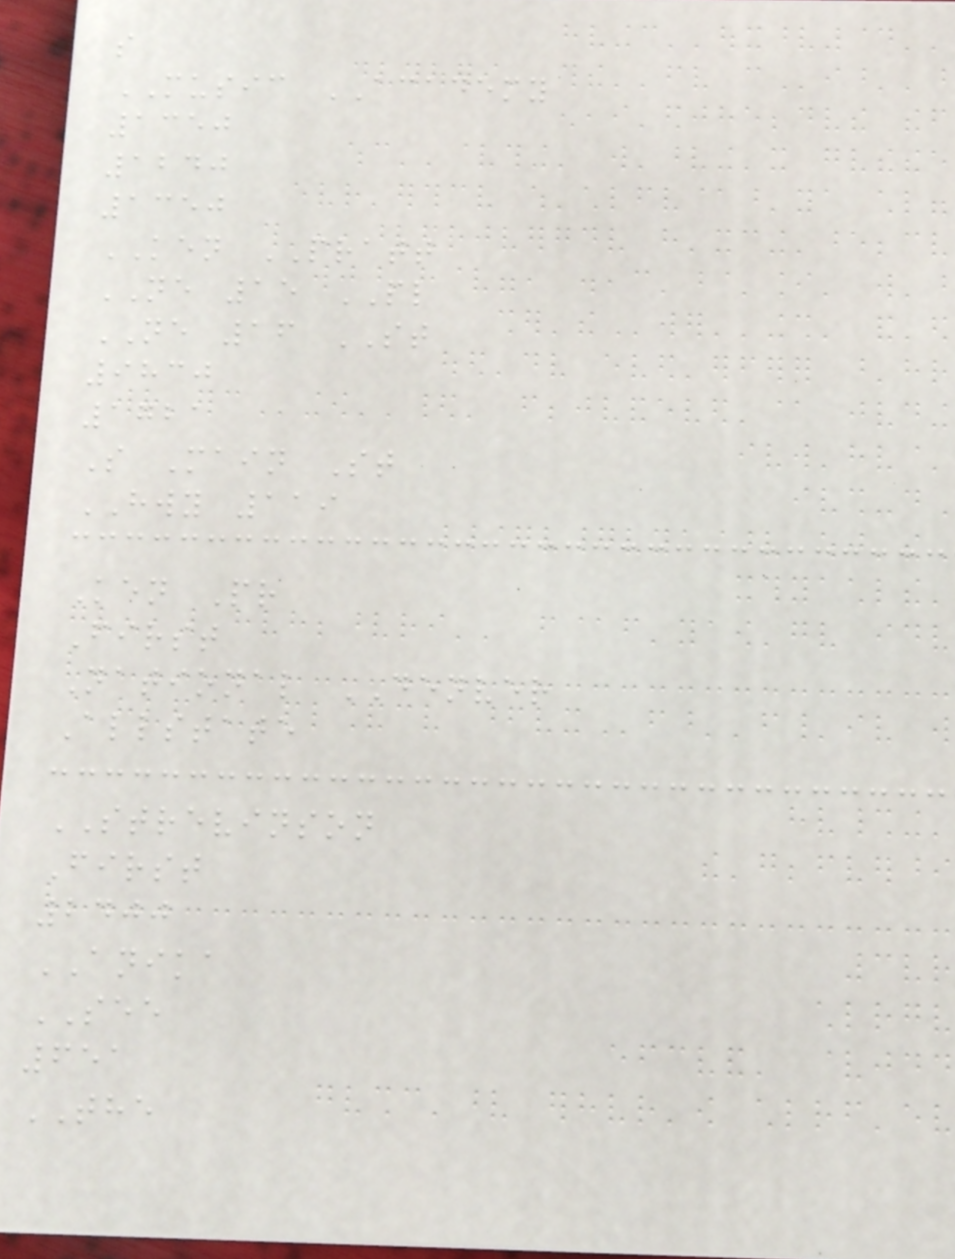s
MUSIC ACADEMY
1350
1240
1350
KEN PRATT
NE 15 PL
NE 16 ST
9830
1721
S Main St
HWY 119
Ken Pr
First
National DENVER
Allstate
STREVINSON
First
2400
ANIKA
SEE
651
THE
